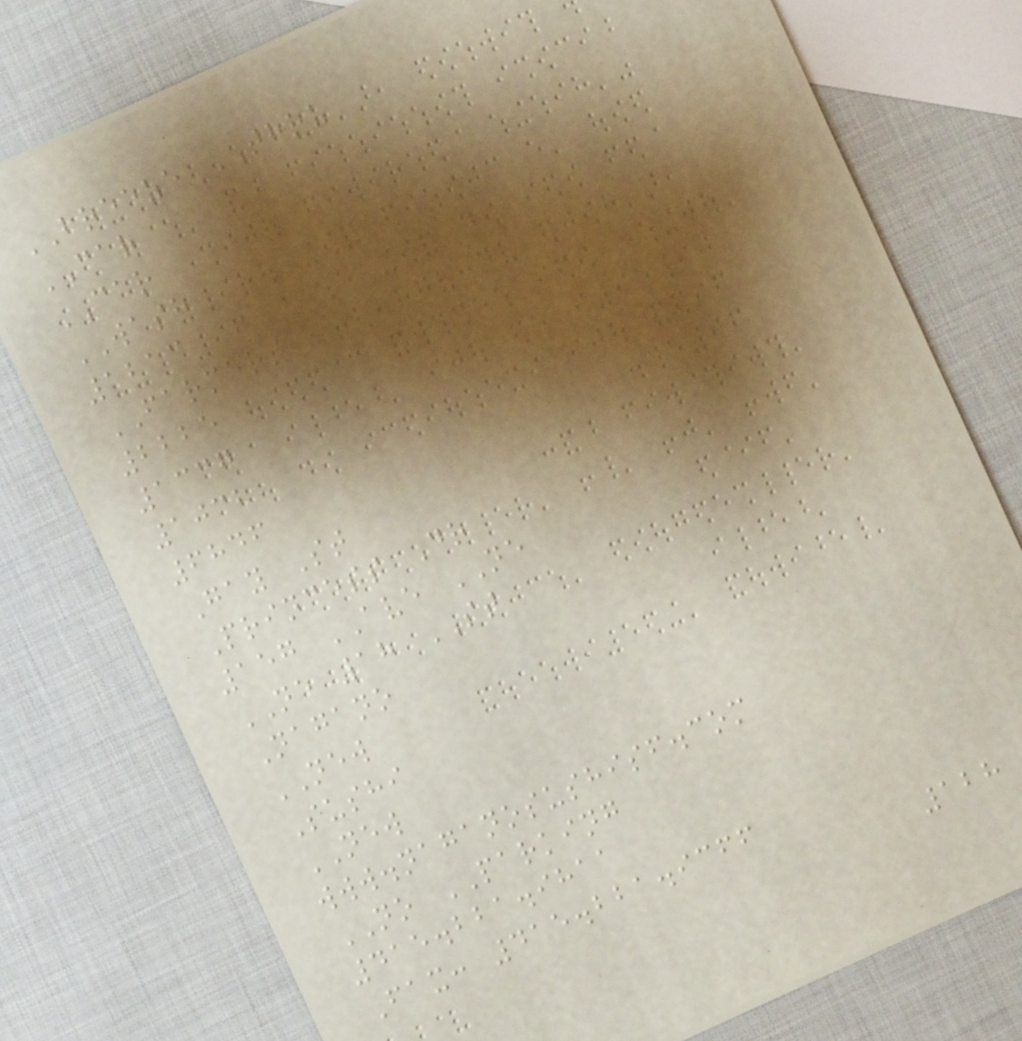BREEZE THRU
CAR
CAR
WASH
1213
FARMERS
2225
1337
1032
6846
Gay St
Princess Dr
157 AVE NE
NE 18 ST
Nagano
NEW
Sushi
NEW
www.naganosushisf.com
NO PARKING
415.221.9811
Fax: 415.221.9366
128
